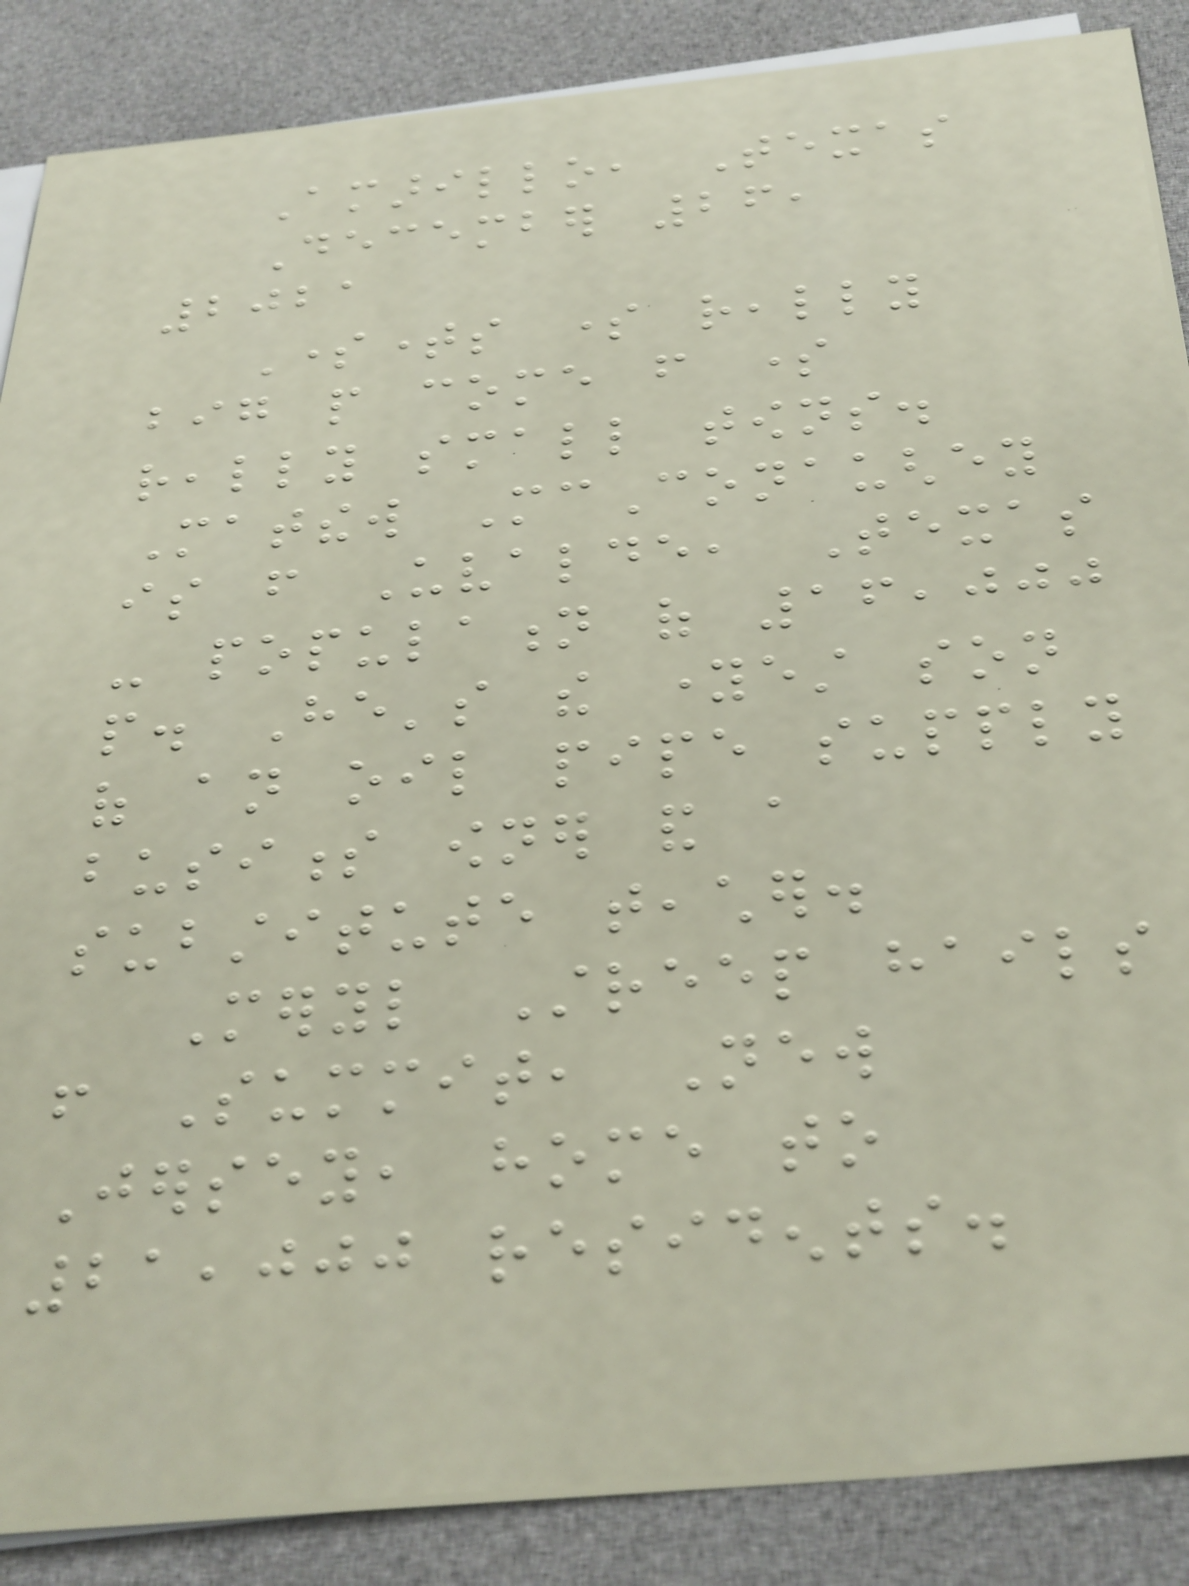Amarillo, Texas
December 26,
2021
Sometimes some really
big people come from some
really small towns.
Matthew McConaughey
is from Uvalde, Texas
- population of 16,000
people. He's the youngest son
of an oil pipe supply
business owner and a
substitute teacher.
Meryl Streep hails
from Summit, New
Jersey, home to
21,000 residents.
